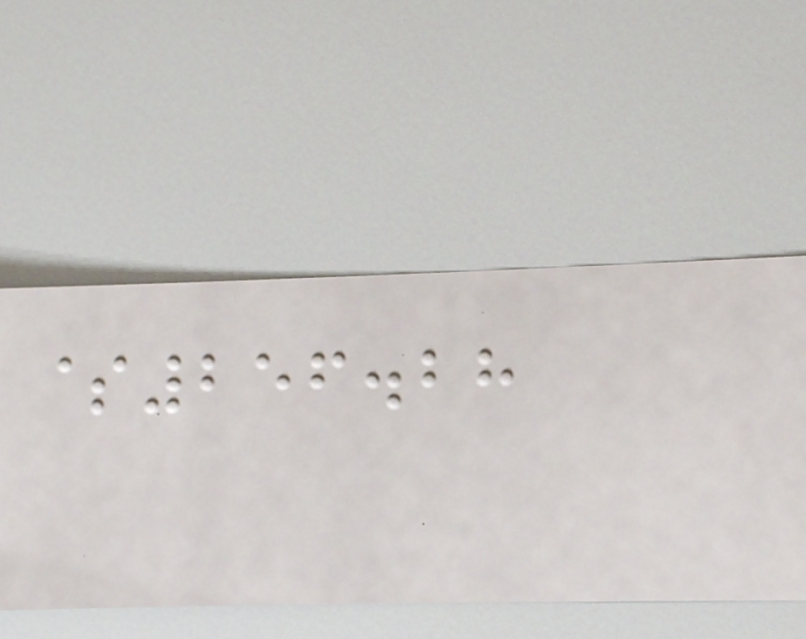$256.28
